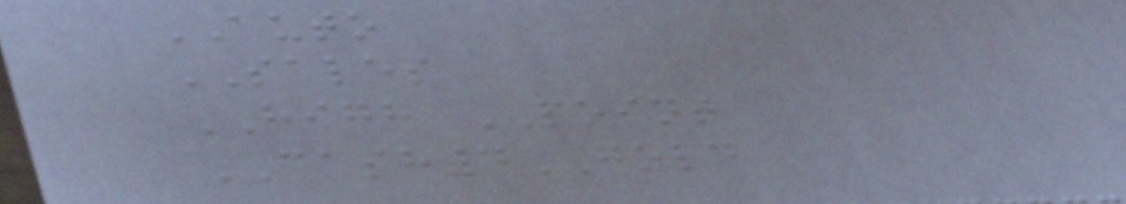AUTO
SALES
HIGH POINT
CASH4GOLD
